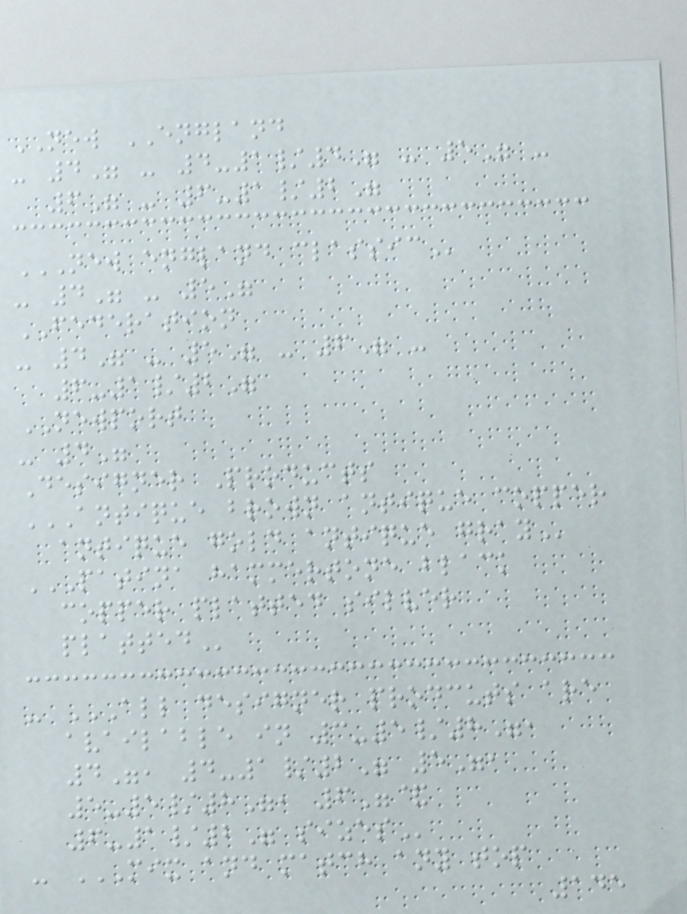NEW ENGLAND
- 4" - 4-1/4" - 5" -
6" - 6-1/2"
NEW ENGLAND CLASSIC
- 4" - 5"
FEDERATION
- 4" - 5" - 6" -
6-1/2"
NEWPORT
- 4"
Designer Products
ANTIQUE BROWN ANTIQUE COPPER
ANTIQUE GOLD ANTIQUE GRAY
PATINA HAMMERTONE BLACK
COPPER PLATTED SILVER
PLATTED
- ALL DESIGNER PRODCUTS ARE
AVAILABLE IN 3-5/8",
4", 4-1/2" 5",
5-5/8", 6"&
6-1/2" SIZES
- MIX AND MATCH ANY TOP
145
